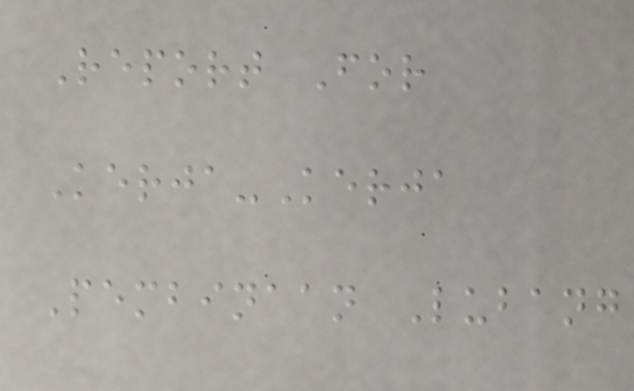Report For
Kerja-Kerja
Pembinaan Lubang
